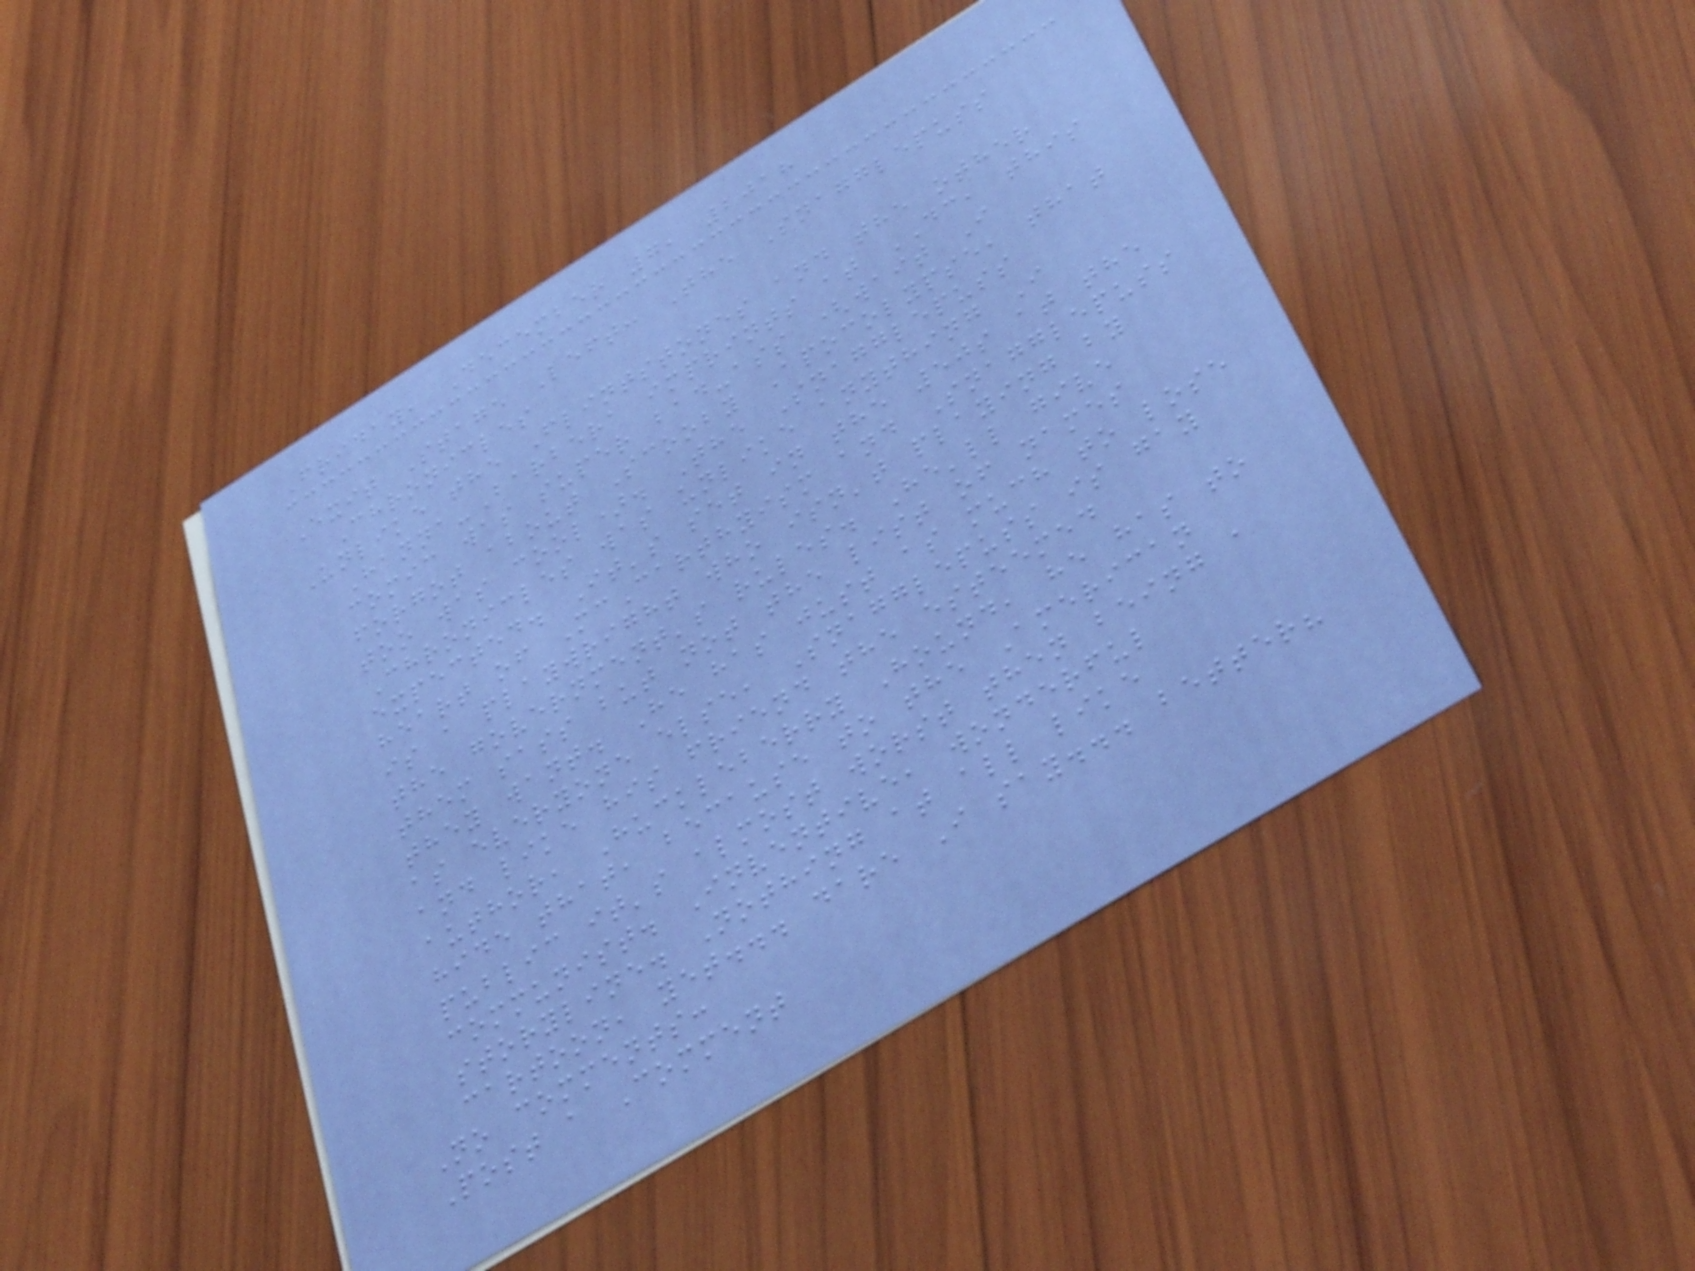Friday, December 7, 2018
Exit Stage Left: The Snagglepuss
Chronicles
Unlike the Flintstones and the other
Hanna-Barbera imprints at DC, this
comic was super bad-ass (wait I
forgot about Scooby Apocolypse, that
too was cool). The Snagglepuss
Chronicles was unlike anything I
expected. It's set in the 50s at the
heart of McCarthyism and Snagglepuss
is a playwright who isn't playing by
the government's rules. He'll give
them sass but not the list of names
they want. He has just as much to lose
as everyone else, Snagglepuss is gay
and like his friend the esteemed
author, Huckleberry Hound, he has to
hide that, because to the American
public it's almost worst then being a
communist. Inventive, wonderful
storyline. Nothing at all like
cartoon, yet... dare I say... better?
No comments:
Post a Comment
